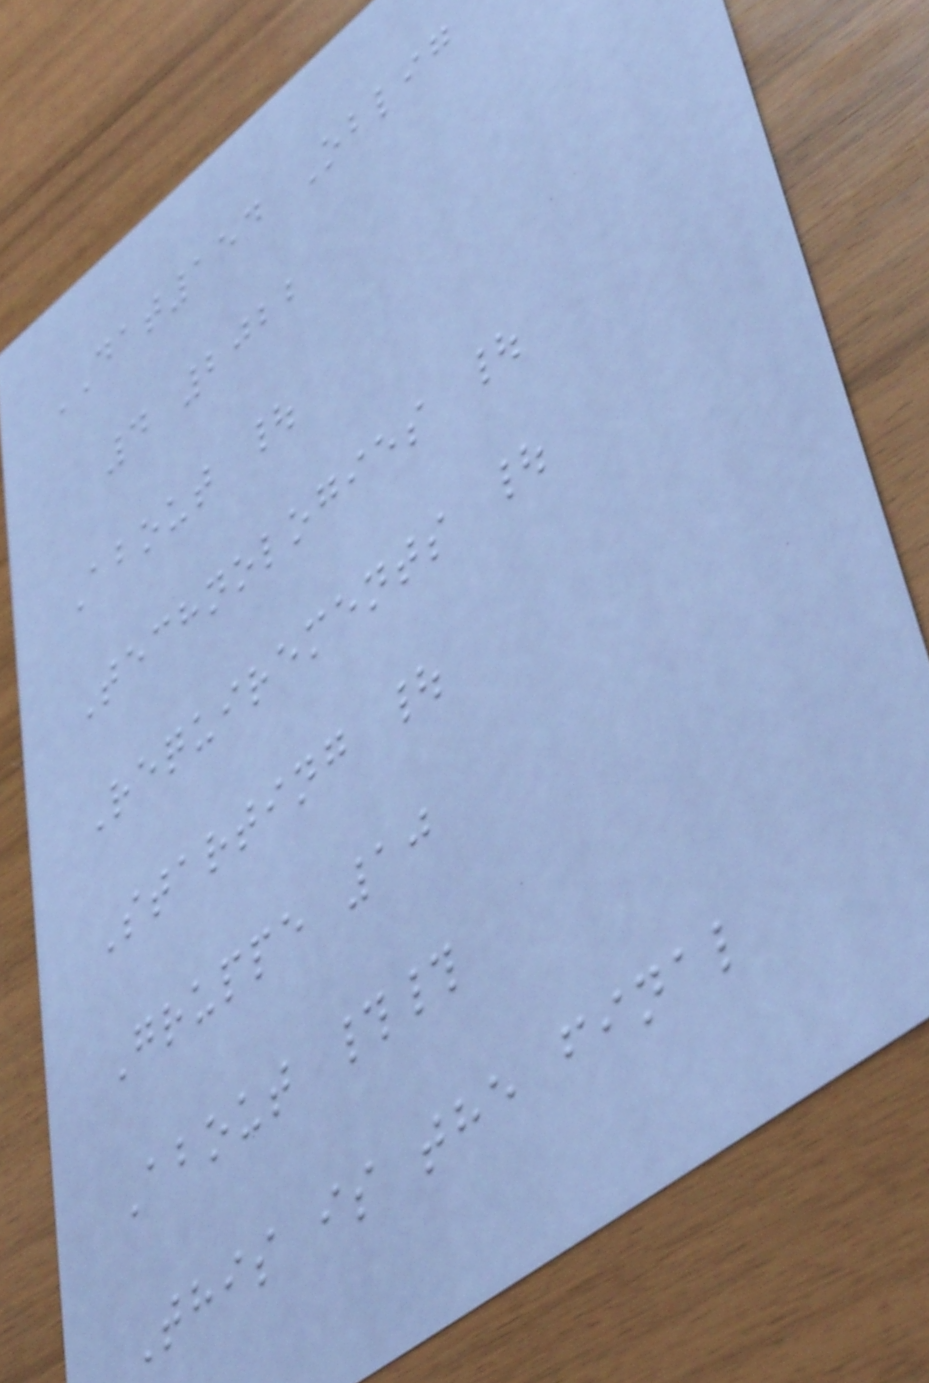DAT154 Oblig
4 2022
About |
Technologies |
Requirements |
Starting |
Gruppe 10
About ##
This is the final
